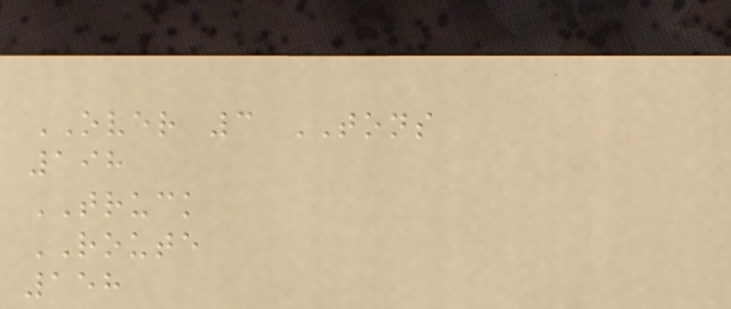OVER 3 TONS
198
TRUCK
ROUTE
158
